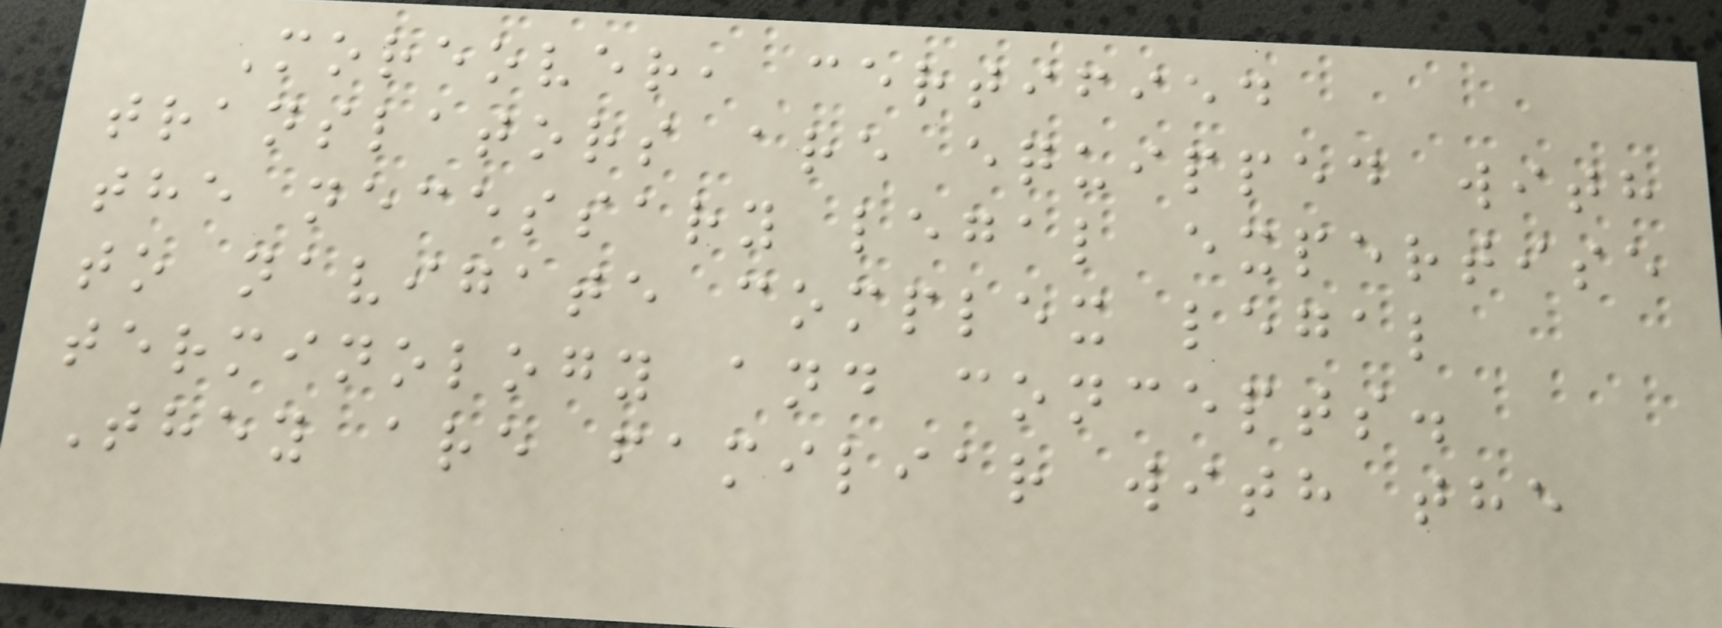Moreover, certified
translators are equipped with
the necessary legal expertise
to navigate complex legal
terminology and concepts.
They are familiar with the
